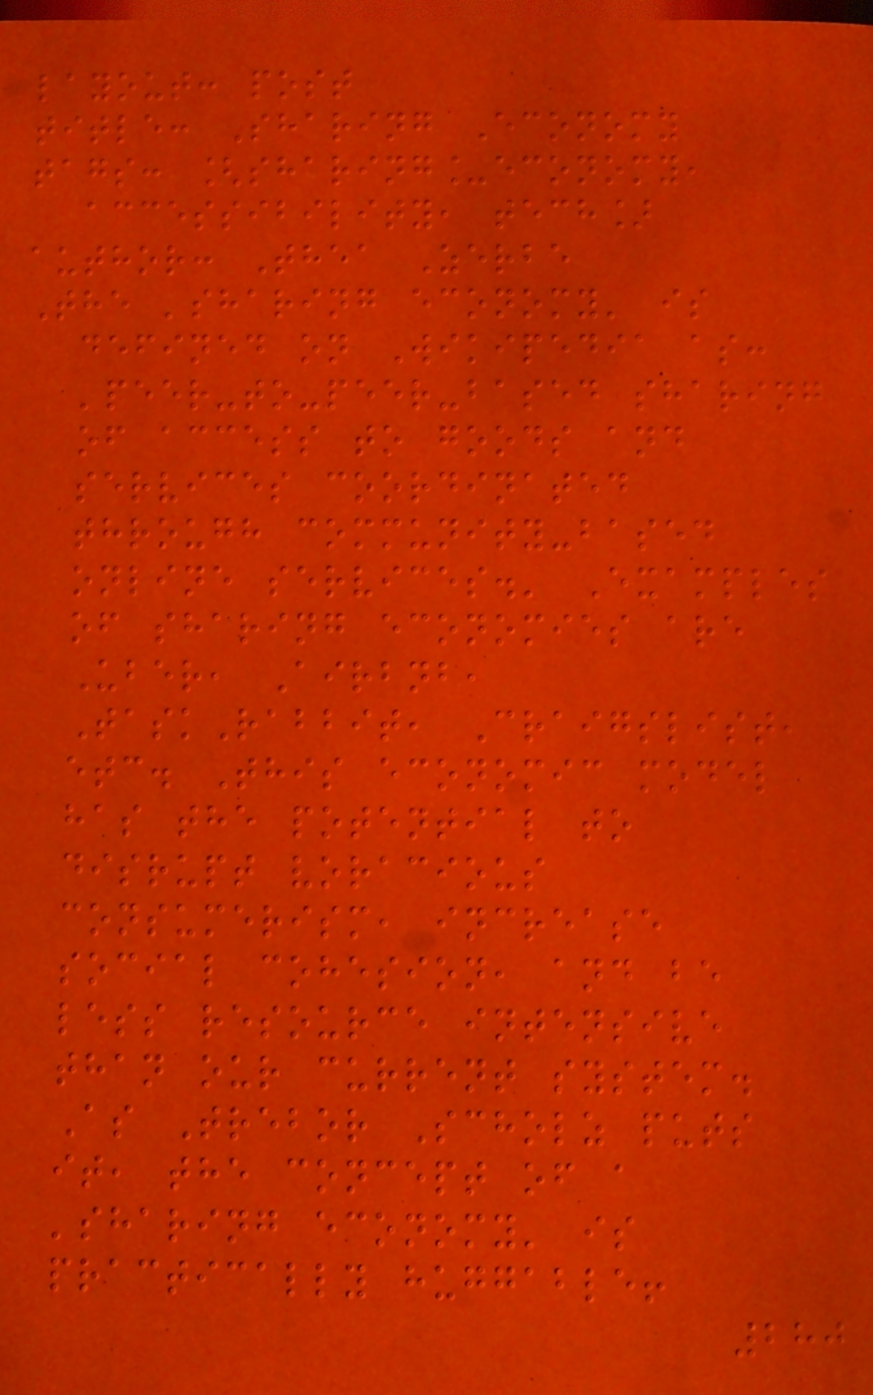layout: post
title: Sharing Economy
tags: [sharing_economy,
accessibility, tech]
author: Thea Zerbe
The 'sharing economy' is
defined on Wikipedia as:
'peer-to-peer-based sharing
of access to goods and
services coordinated
through community-based
online services.' Examples
of sharing economies are
Uber, Airbnb,
TaskRabbit, Craigslist,
etc. This economic model
has the potential to
disrupt voracious
consumerism, increase
social cohesion, and be
less resource intensive
than our current system.
As Trebor Scholz puts
it, the concept of a
'sharing economy' is
practically huggable!
280
